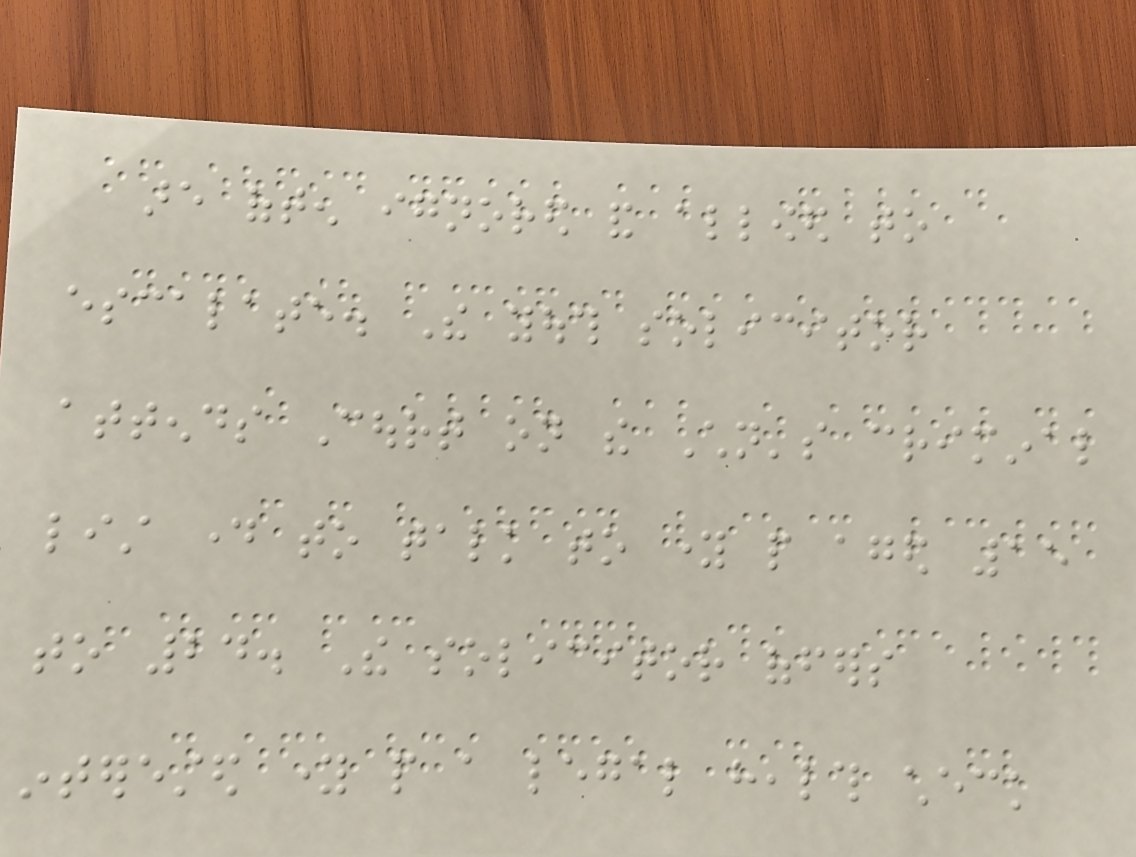are often ignored and allowed to
escalate. The youth solicitor
attends Court on the Children's criminal
list day to talk to young people aged 15
to 24. The solicitor offers
interested young people a legal health check
